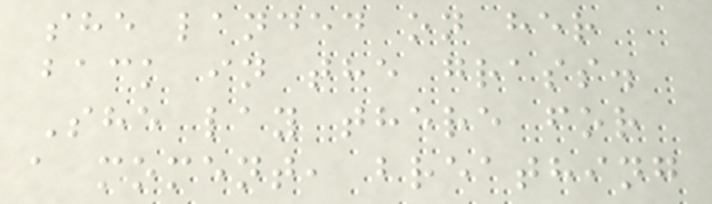she landed on her
back in the grass.
She lay there for
a moment, breathing
